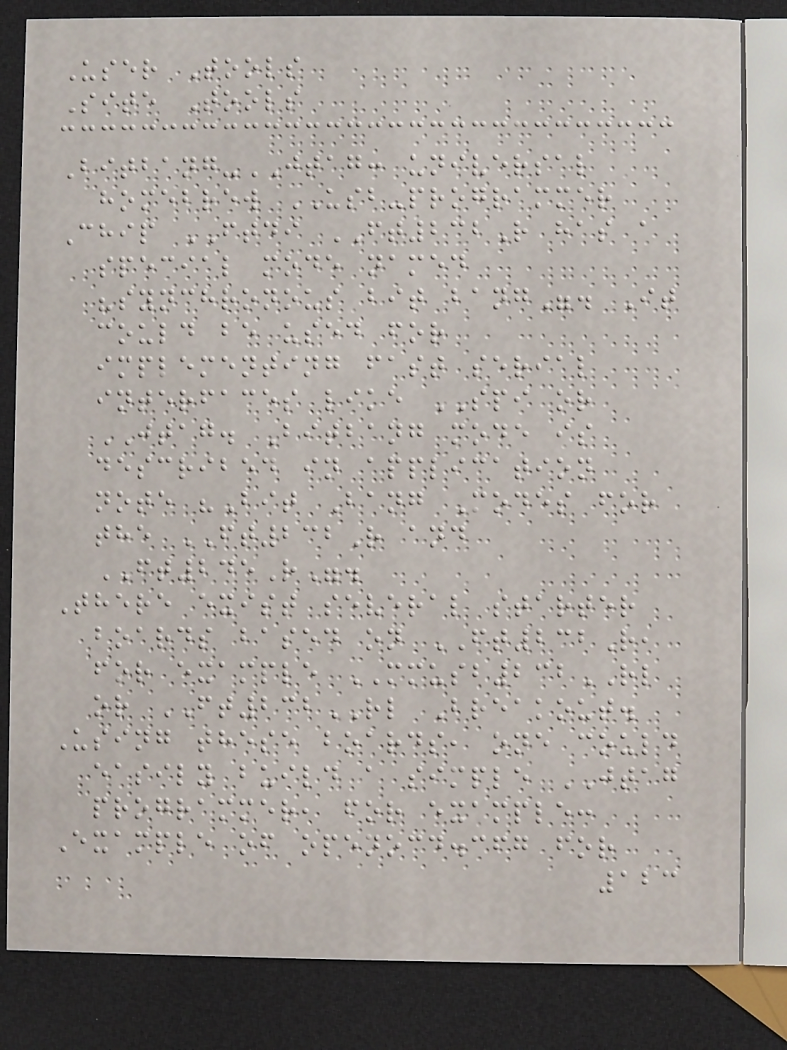User Tools
Site Tools
Bitbang-JTAG: universal
homebrew USB-programmer
Chip FTDI FT232R has a
special mode named
"synchronous bit bang". It
could be used for
implementing fast serial
interfaces like SPI or
JTAG. Bitbang mode is
described in application
note "Bit Bang Modes for
the FT232R and
FT245R".
There exist several starter
boards based on FT232R,
for example MMUSB232RL
or FT232RL Breakout.
Using these boards, one could
easily build a simple JTAG
programmer, for example:
Example of openocd.cfg for
123
